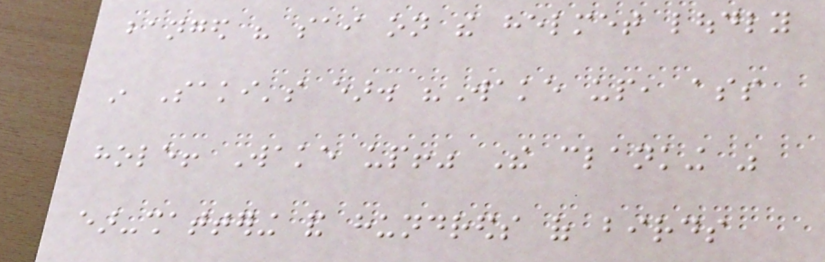banged his sai on the helmet loudly
in Saki's ear. "Wake up, ass
hole! Wake up!" The clanking was
ear-shattering and hundreds of birds
